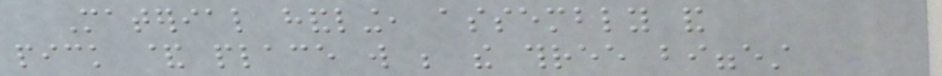Material handling, assembly and
pick & place will be the three biggest
